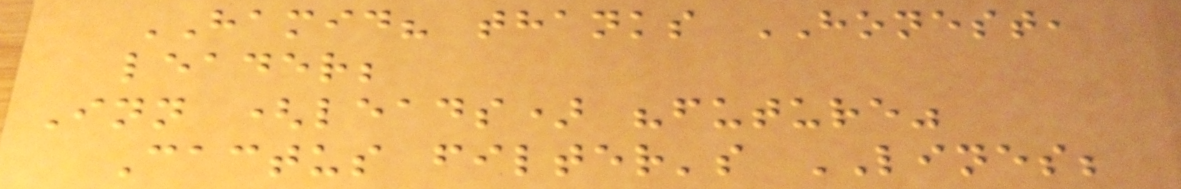HAMID? thanks HONEST,
leader;
Inn (leads) "future"
Cactus filter's LINES;
